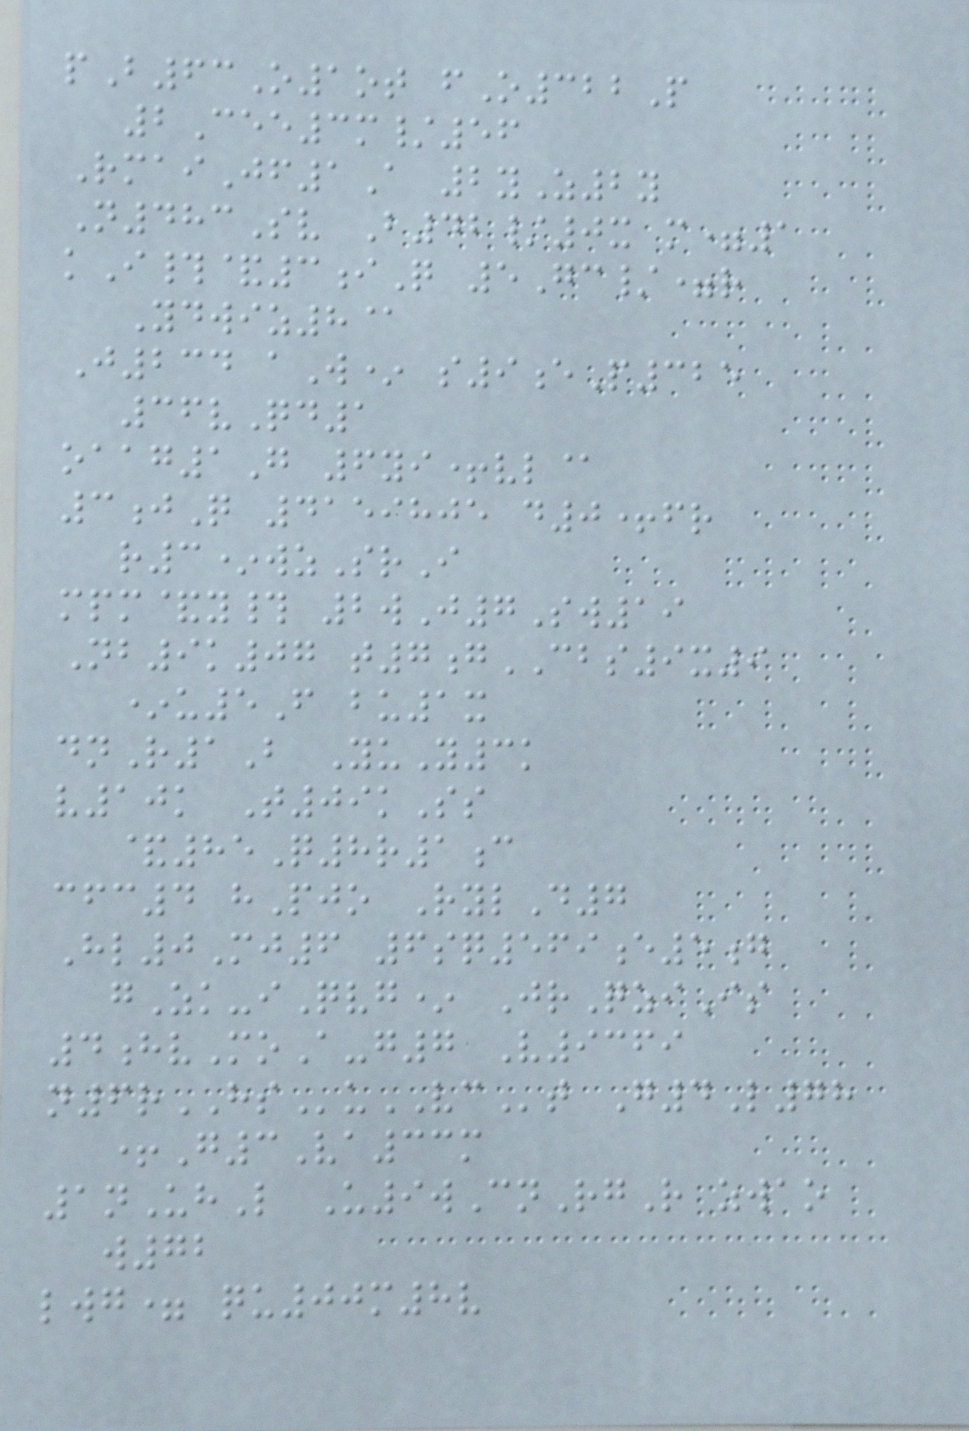pB63O1ot fO322P
2Cee3m/56
RmaiJf1A 2yZ2y
N483Sv B42/0x m=1
kI#&3iQ 5Gc/=r
Ydwiz8@
J234 aW* s9eP325
36vQd1
oaag1G 6yi+vl@
3jQ 4159805 d0+fr
r3*wzSrI
mpm&y# 2wJ7Sw19
Nb9k07 t7gCBS9x9
*u5F bu1x
dnR1B YuY3k
v10k T09kSs
&85Q8r1c
cfc4 hPjo RylD7
Hl0Mj6 6sq569e5g
gZk-iQvg* JrQziIs
4hvMoA-g7 V9369
n6rHSuVCt G4L78
+G3Va33m
1nUhL U9wCnRgR zwao
w72
lwg= qu00m8v
